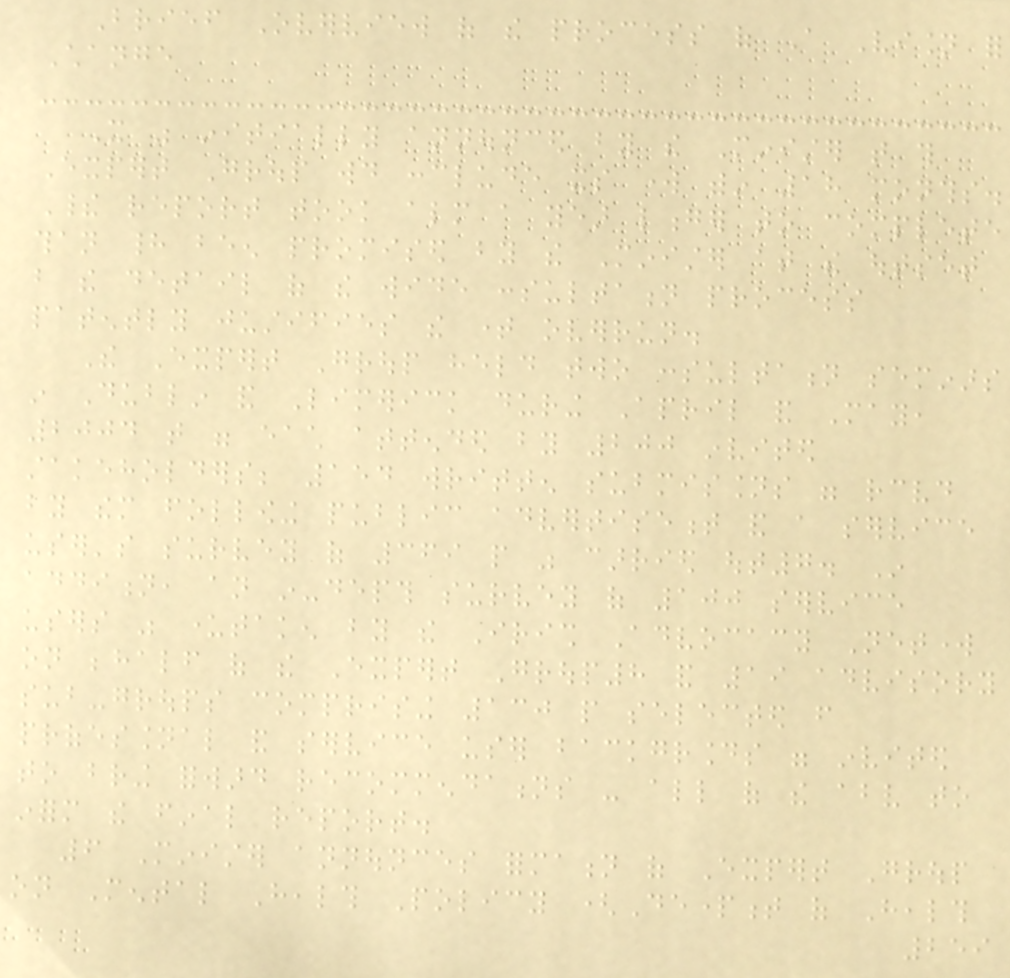Brief Overview of the process of A Vision for
Change
It was initially announced by the Minister that this
Expert Group would conclude its work within 18 months.
Their report took almost a year longer to complete
than had been promised by the Minister at the outset
but the detail of the wide consultation process
patently justifies the time overrun.
The Expert Group held two consultation seminars
in Dublin and Limerick during April and May,
2004 that were each attended by 200 invited
stakeholders; 154 written submissions were received
by them following public advertisement and a service
user's survey of 369 people was carried out7. In
addition, an in-depth survey of 100 service
users was undertaken by the Irish Advocacy Network
on behalf of the Expert Group8 and 19 advisory
sub-groups comprising 130 people selected from
professional and service user backgrounds were invited
to bring forward recommendations - all of the above to
inform the final report.
6 Minister announces formation of Expert Group
on Mental Health Policy (Department of Health
259
